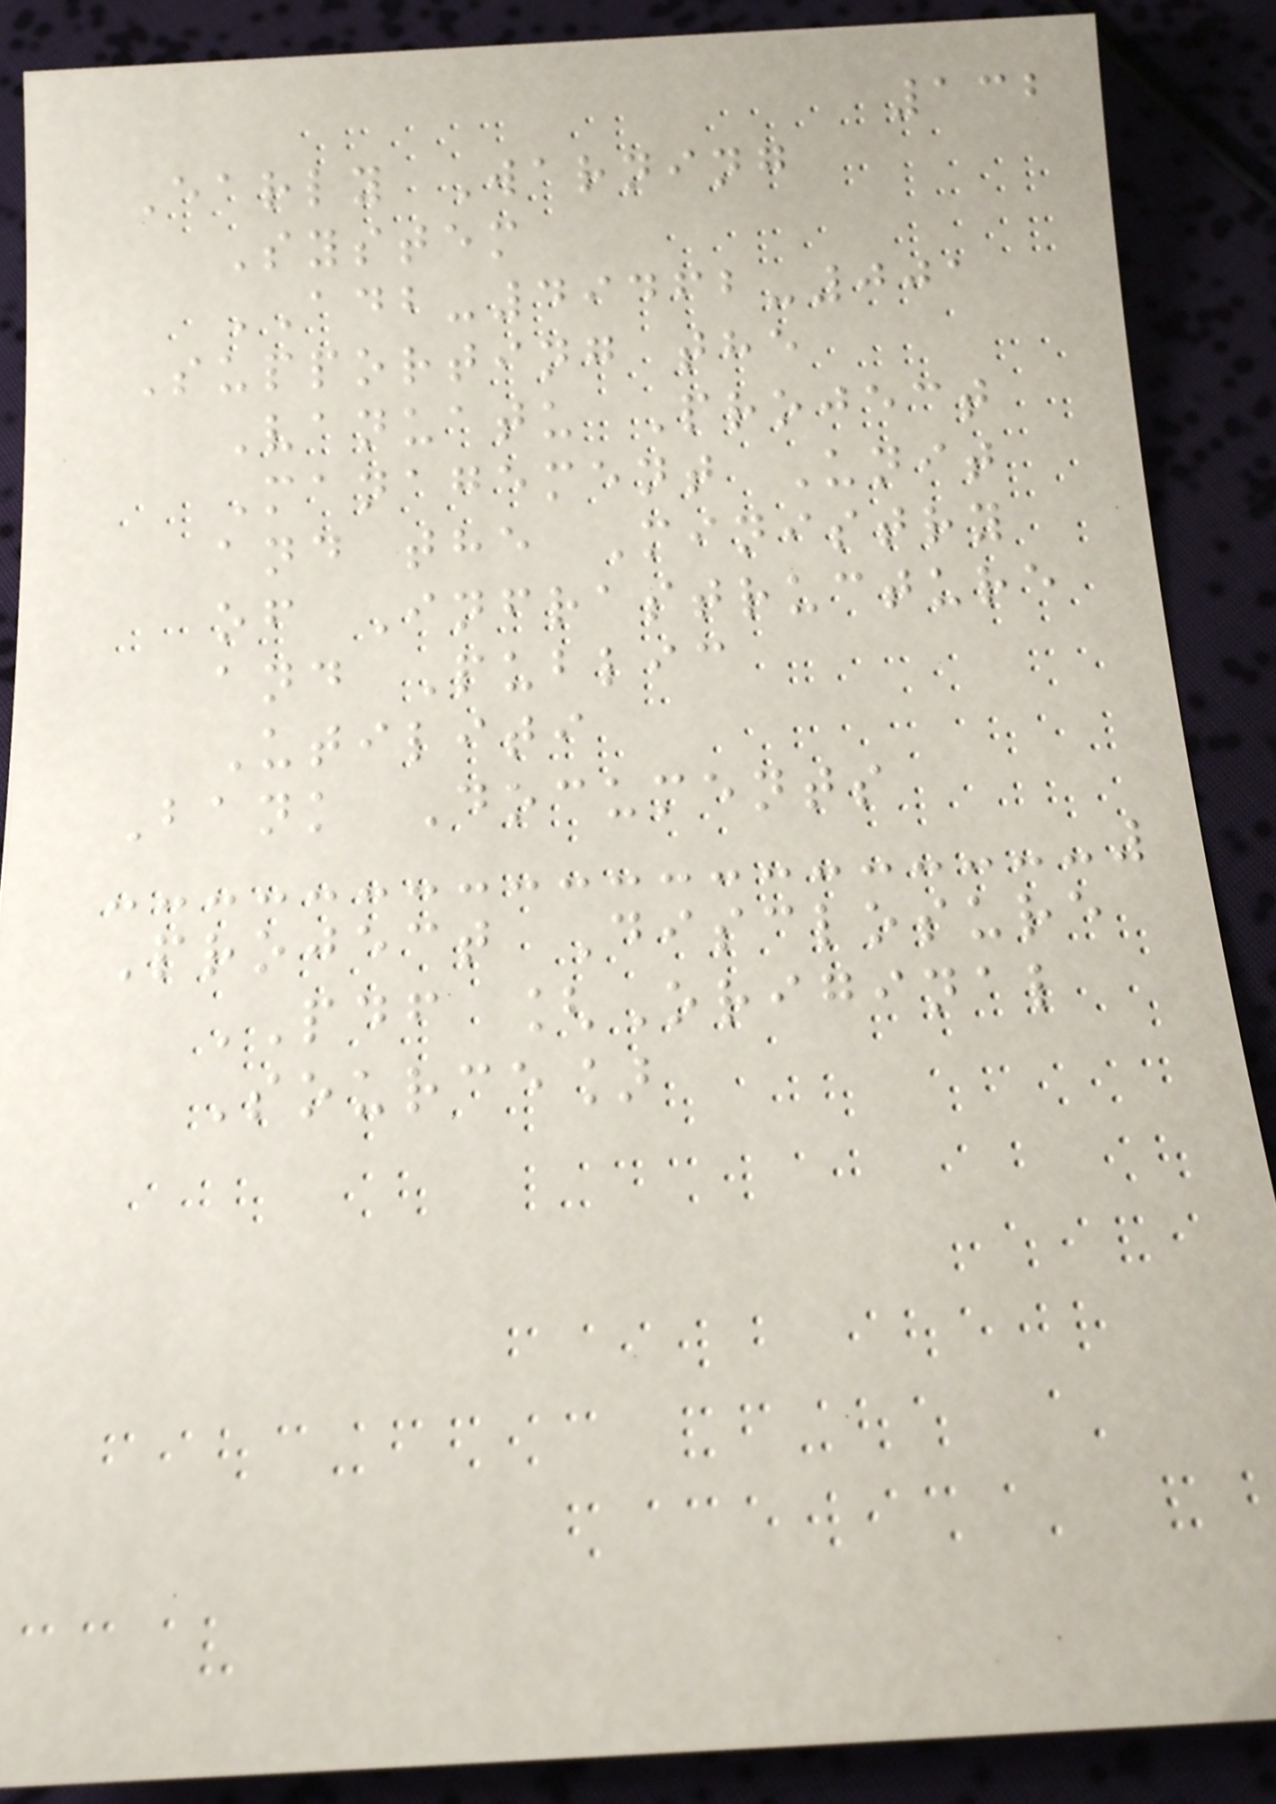132
Early Warning
System
ADB-49462-001
Supporting the
Vanuatu Project
Management Unit
and the Ministry
of Infrastructure
and Public
Utiliti
Bank Documents
Project Disclosure
PDF [Original
Source]
